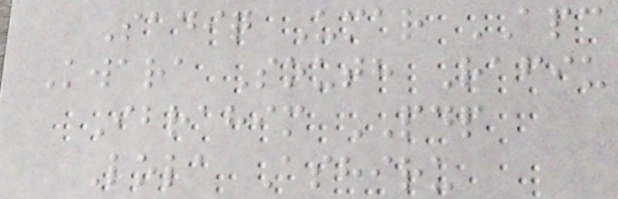Sadiq Umar APC
Kwara South Rafiu
Ibrahim PDP
Lola Ashiru
